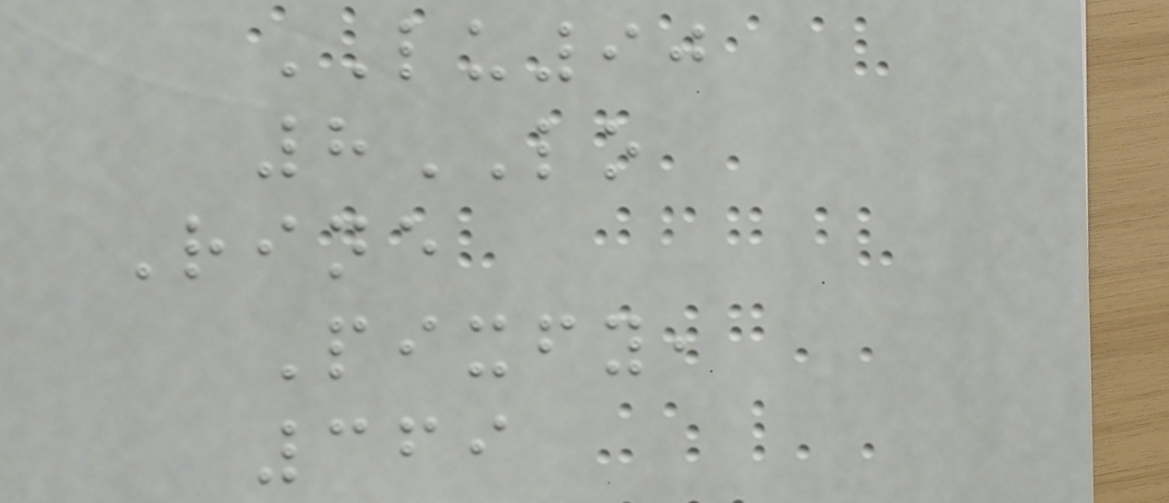LU90
8LO
Rine
Pixfy,
369
